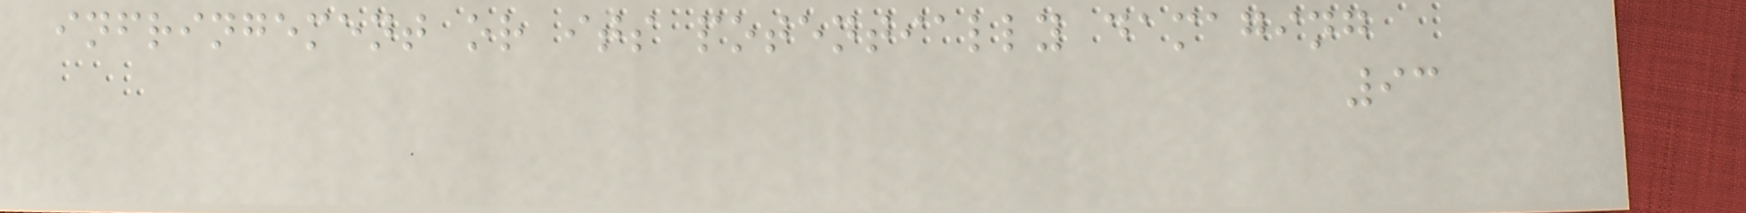infringement or its potentially damaging
93
